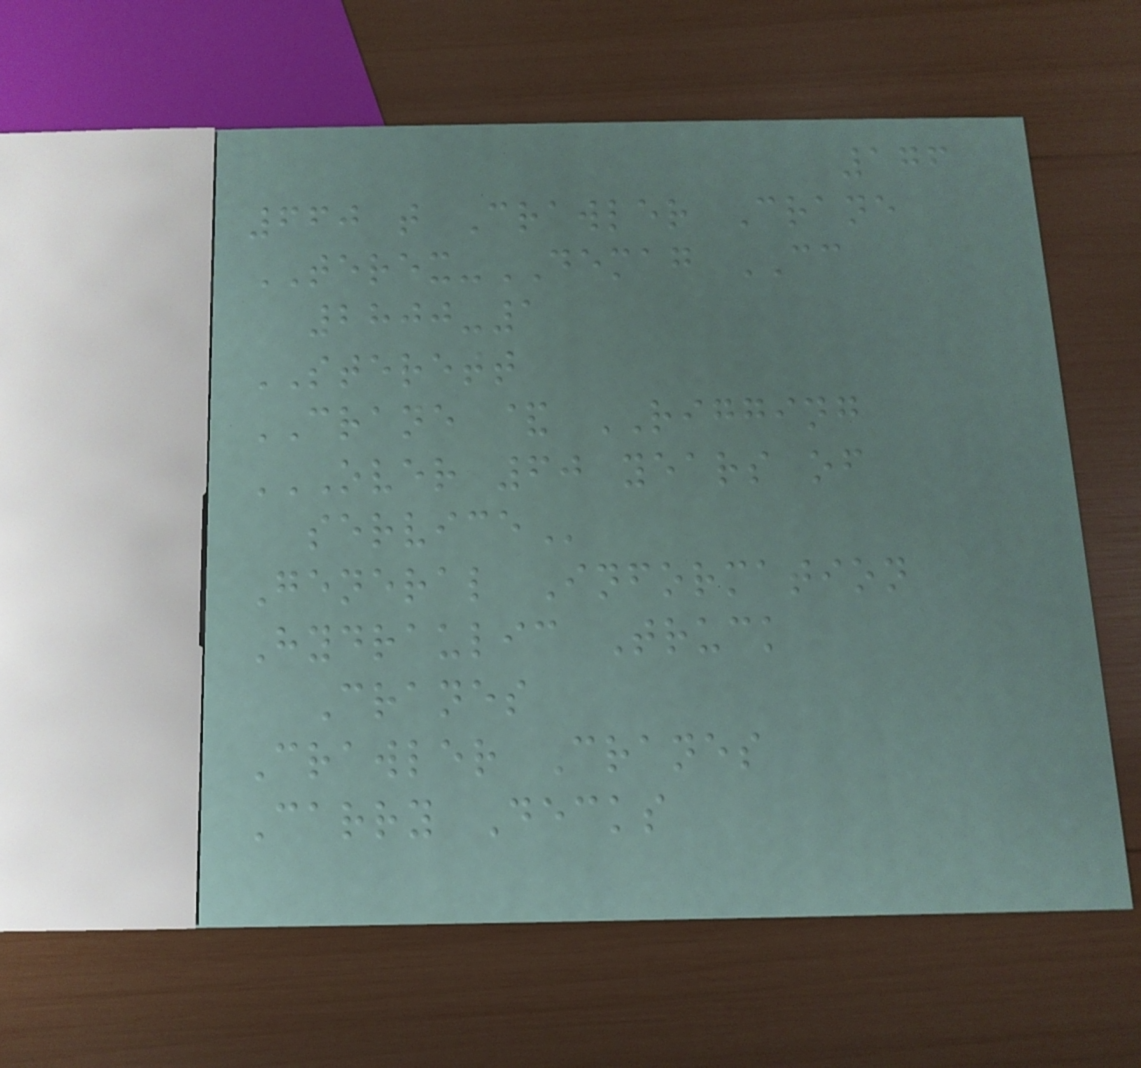176
660 t Crawler Crane
TEREX-DEMAG CC
2800-1
STERETT
CRANE & RIGGING
OVER 60 YEARS OF
SERVICE
General Information
Hydraulic Truck
Cranes
Crawler Cranes
Carry Decks
